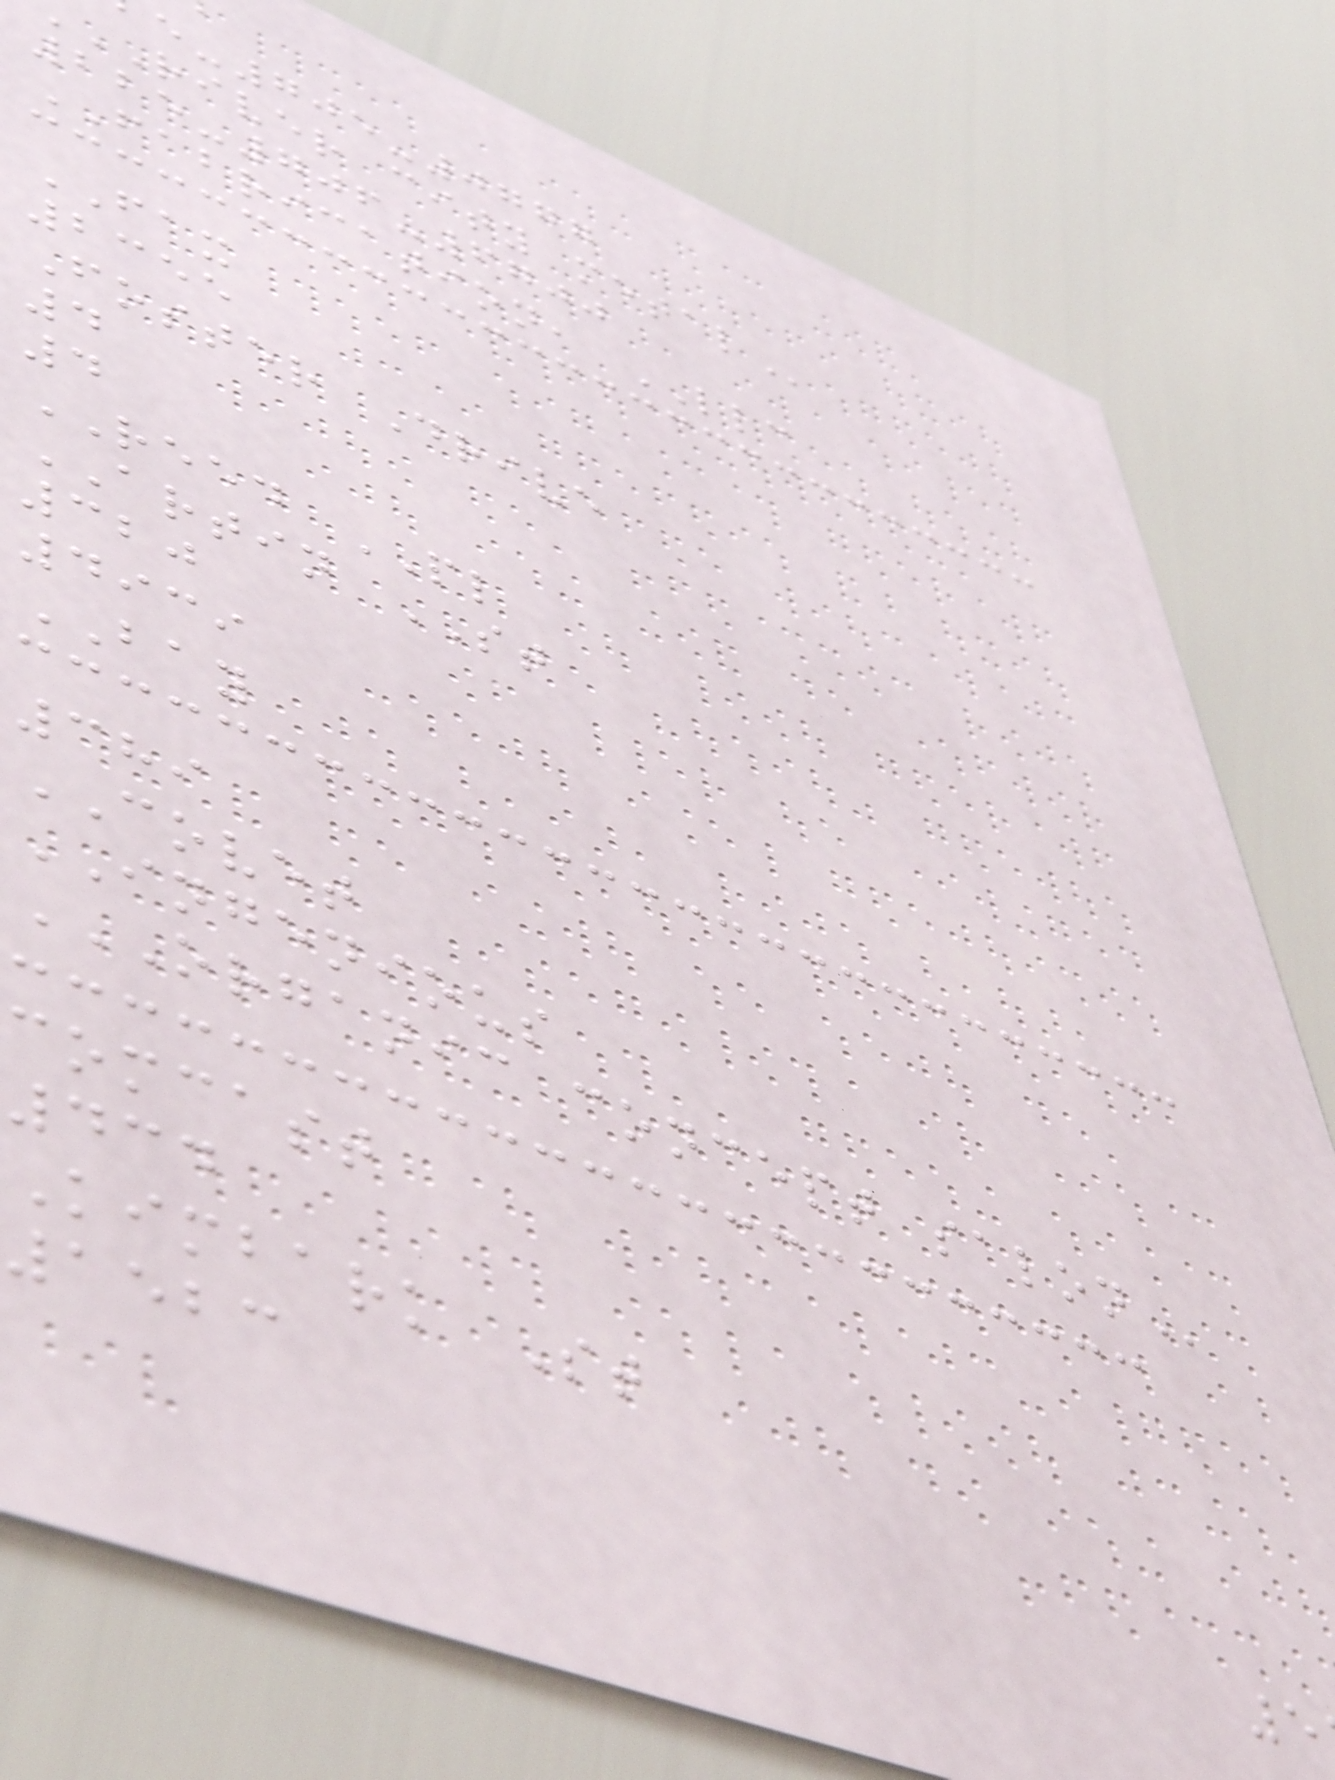-705-0777
RIVER city
225-706-6700
FABRICATION, LLC
FAX
2355
Foster Drive
4
4
REED PL
ARTIN ST
320
4939
BAY
389
COVET
INGENIOUS
ORGANIC CONCEPT SALON
comcast
434
Kimbark St
1523
